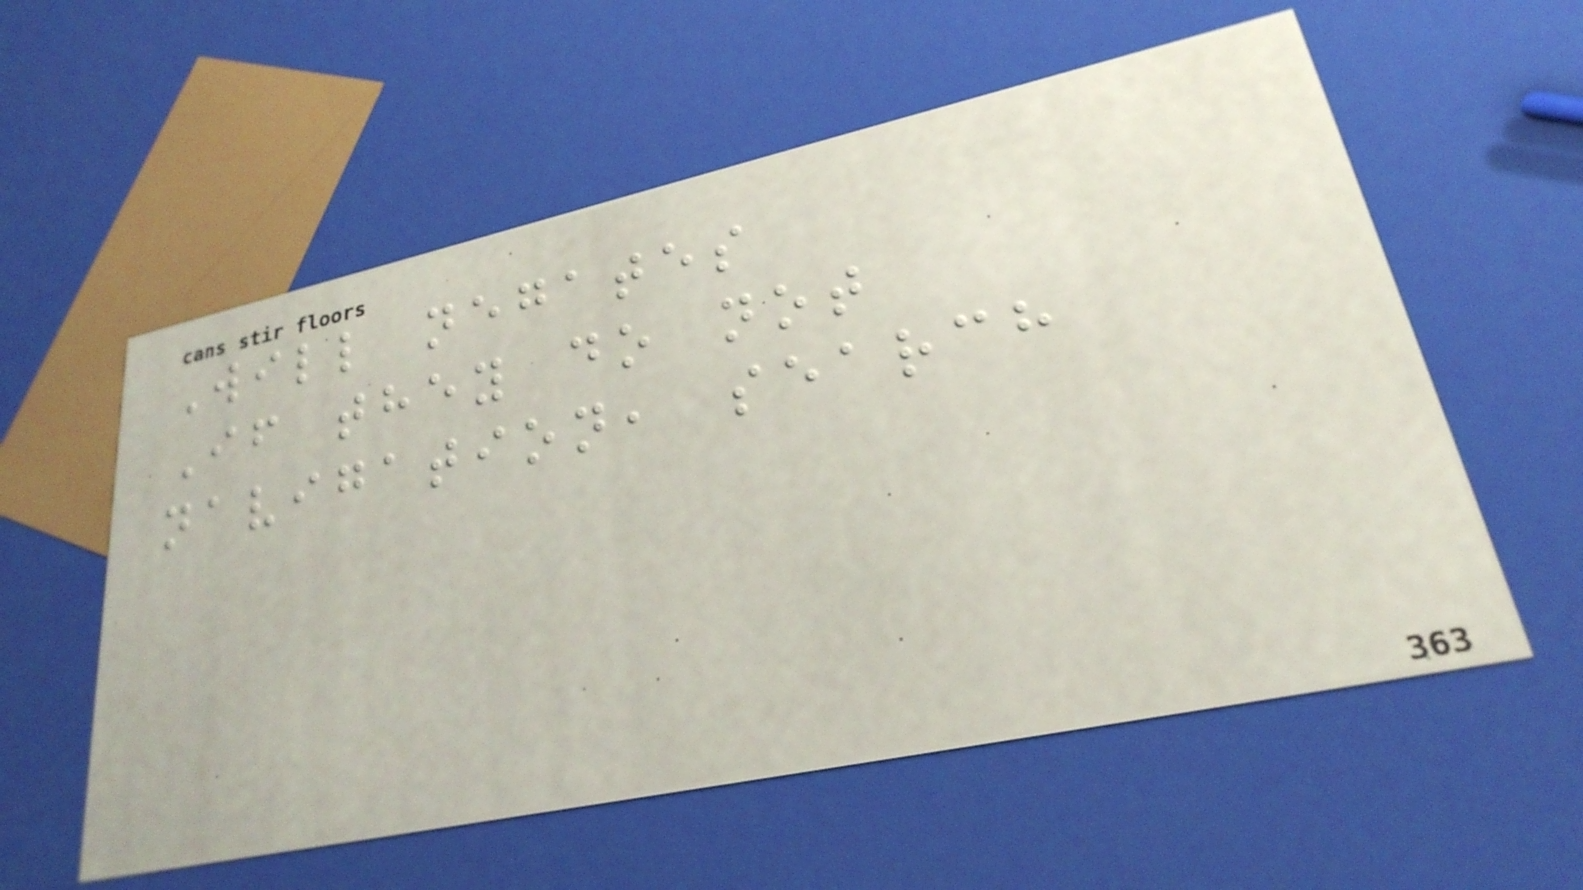Will negates
If they do not
navigation, search
